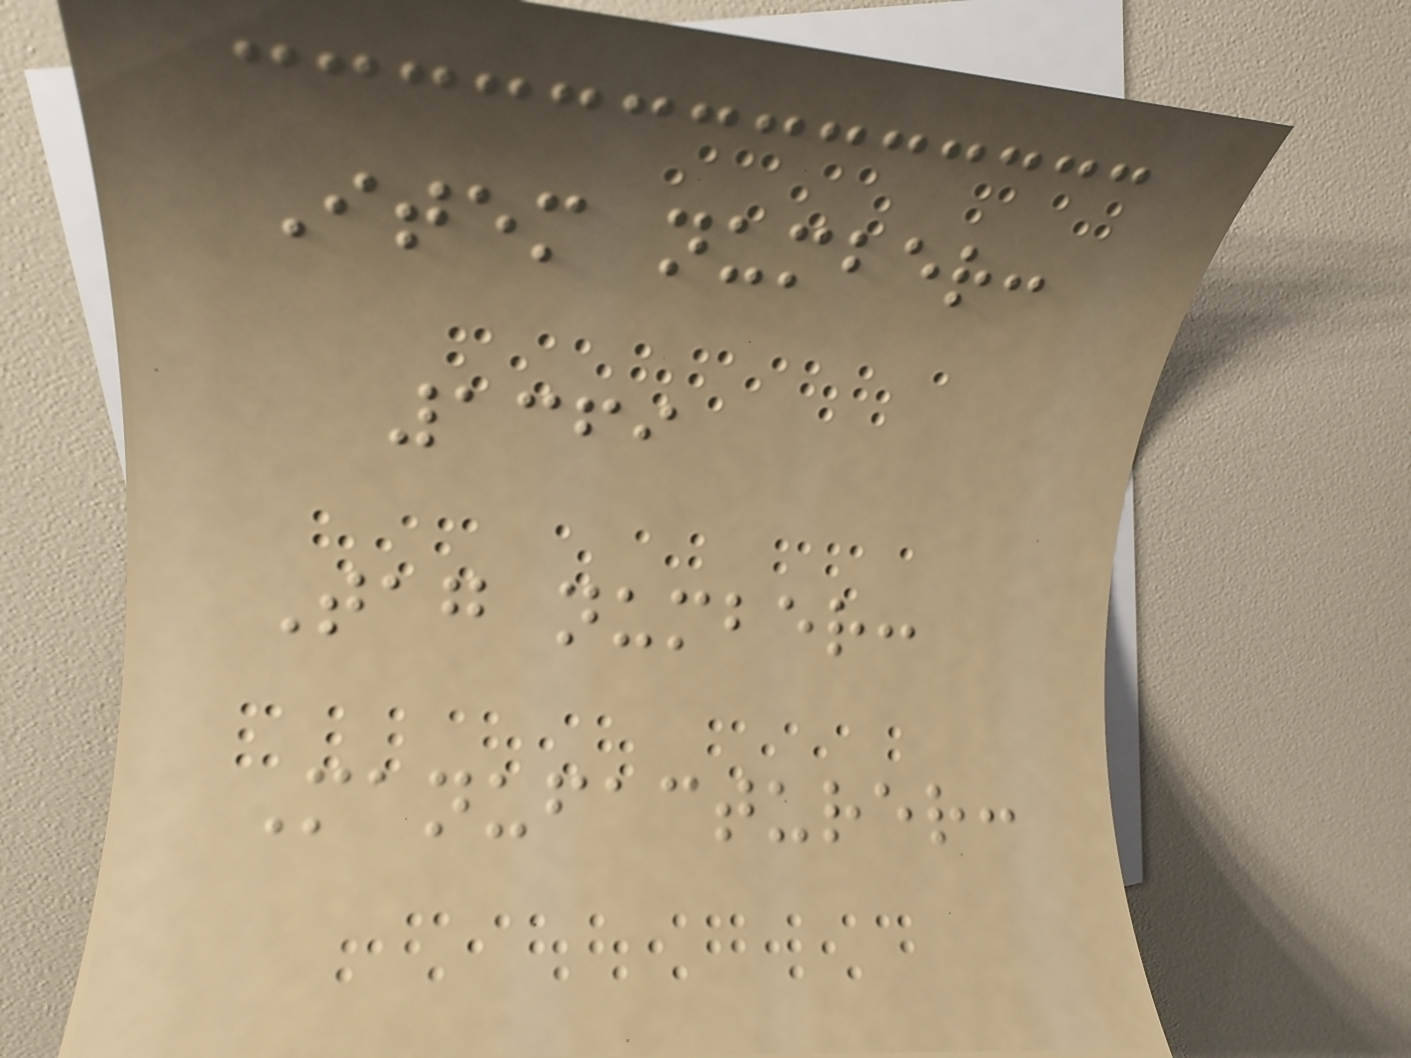Item number:
1369
Tag number:
Manufacturer:
